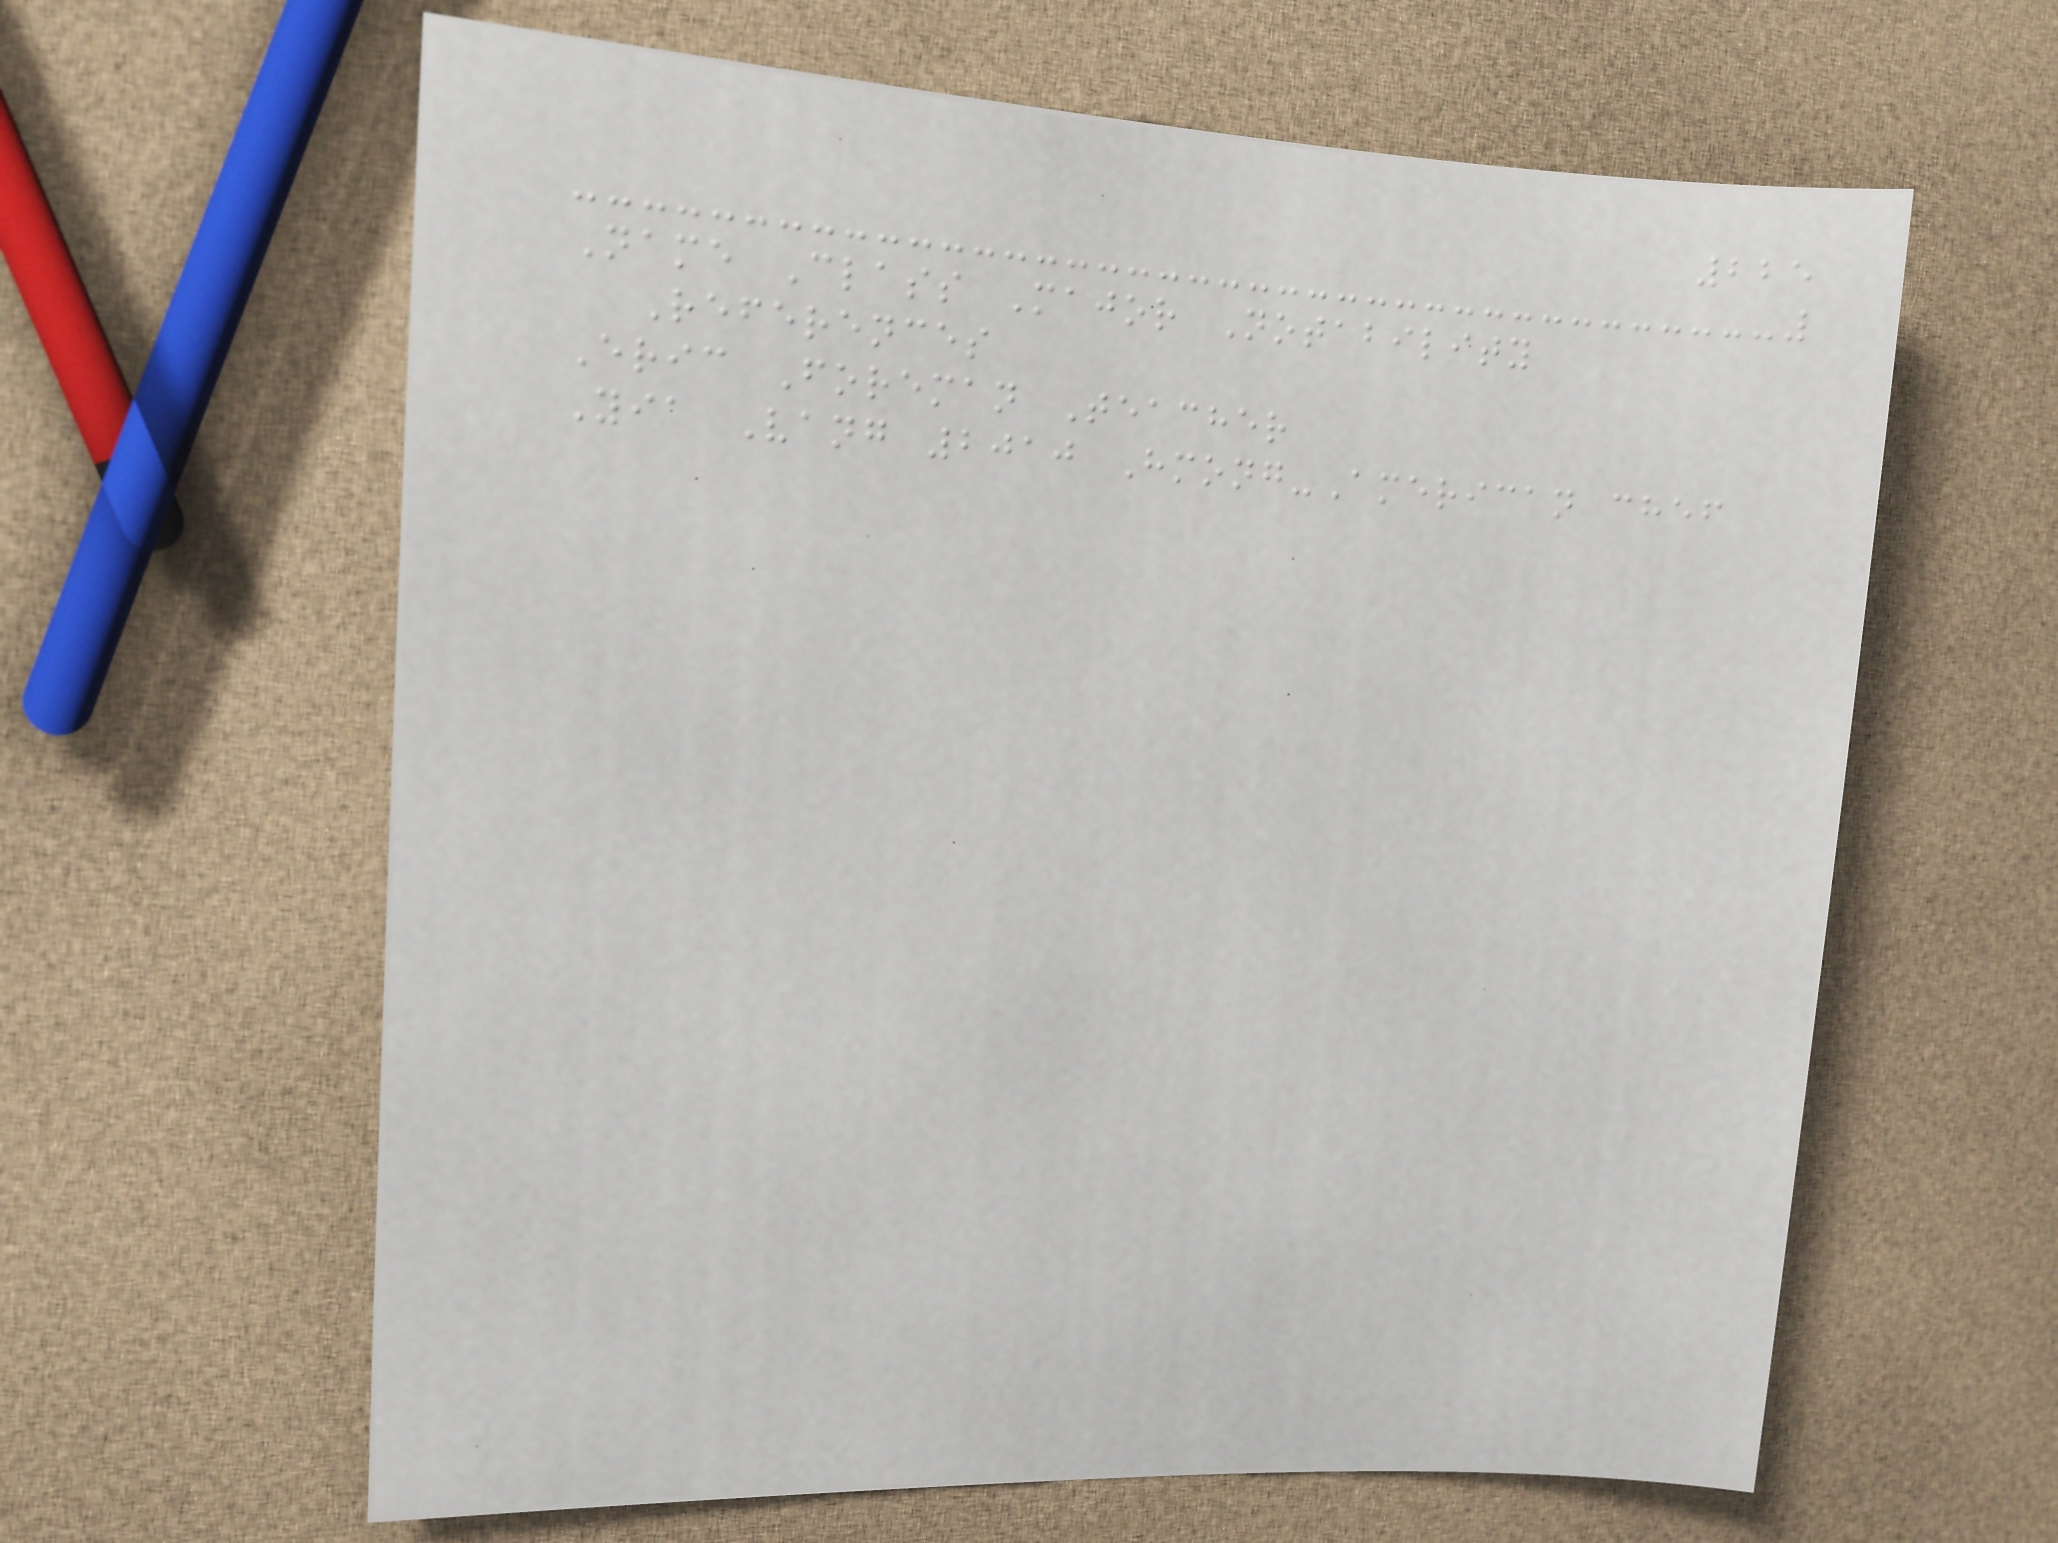225
Name Class Major Notability
References
Eric Foreman Teacher
Yia Vang 2010 Hmong-American chef
